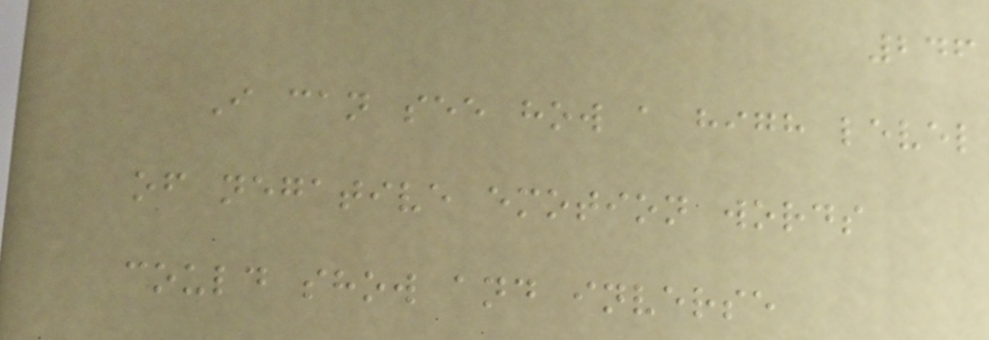246
I can see how a high level
of negative emotion words
could show and inverse
